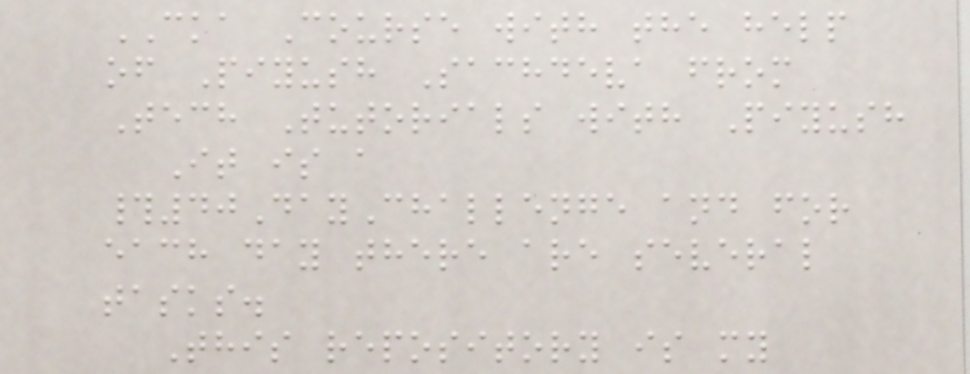CKA Course with the help
of Piyush Sachdeva from
Tech Tutorials with Piyush
It is a
#40DayChallenge and for
each day there are several
tasks.
This repository is my
